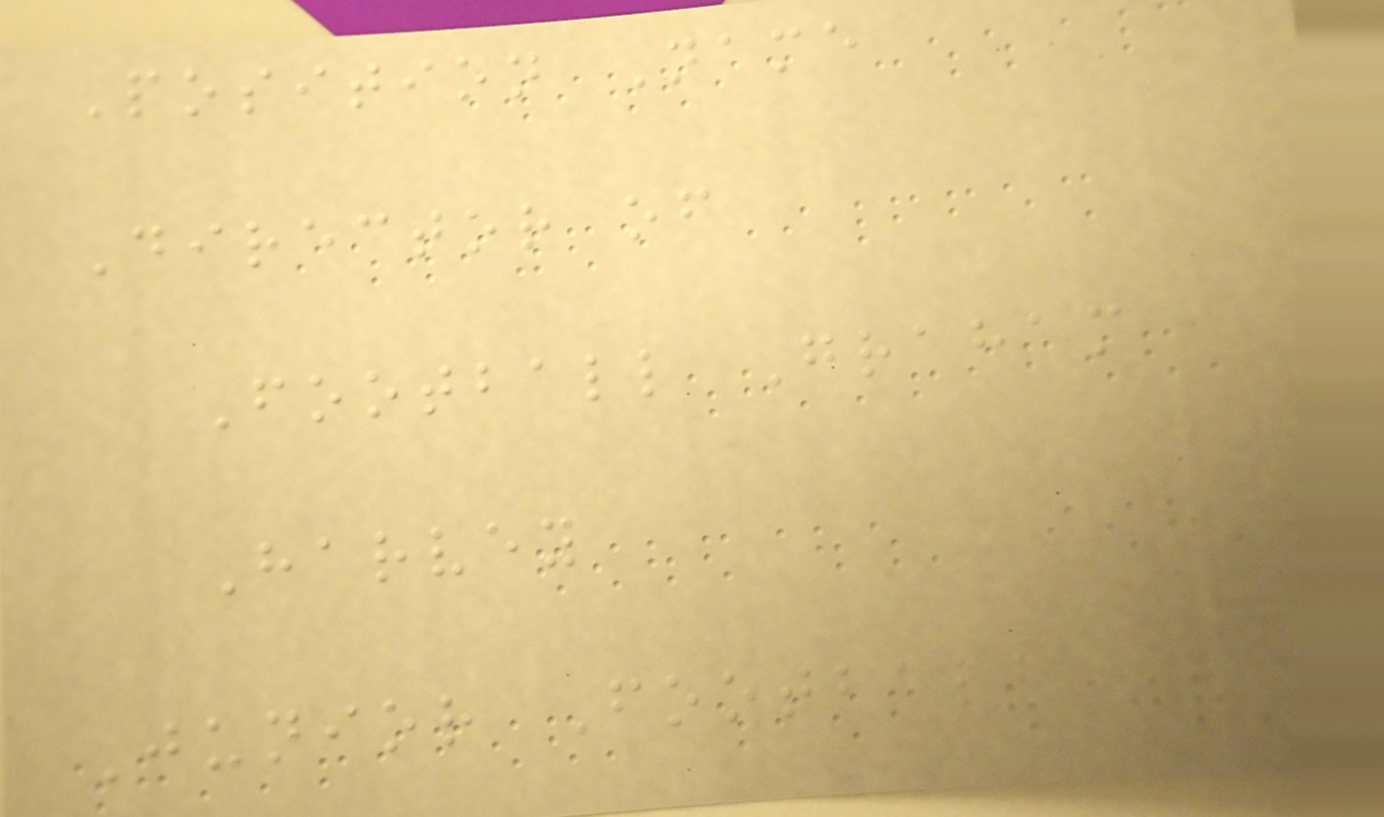Position Name
Director of
Football Graham
Harvey
Junior Football
